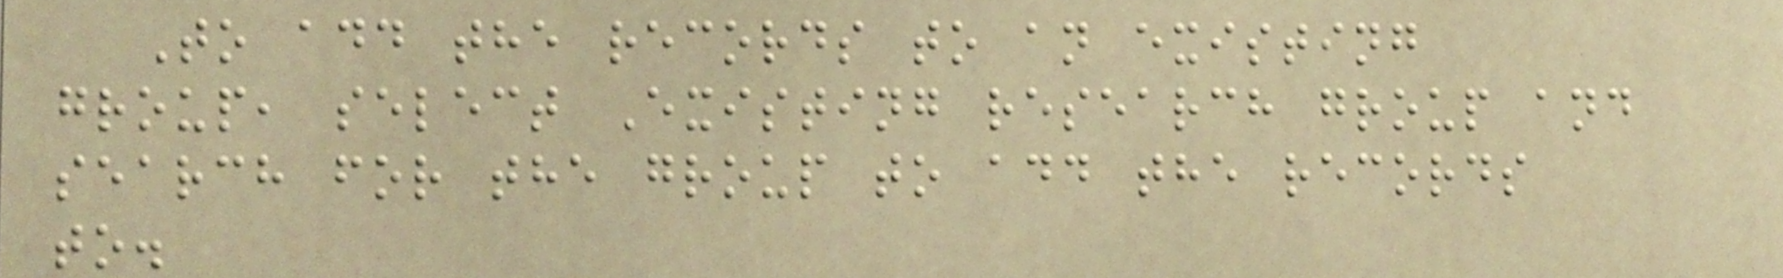To add the records to an existing
group, select Existing research group and
search for the group to add the records
to.
